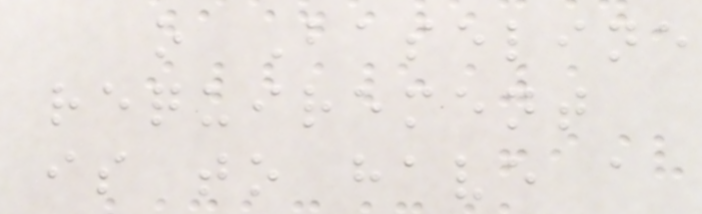o Baseline
requirement
is to have a
